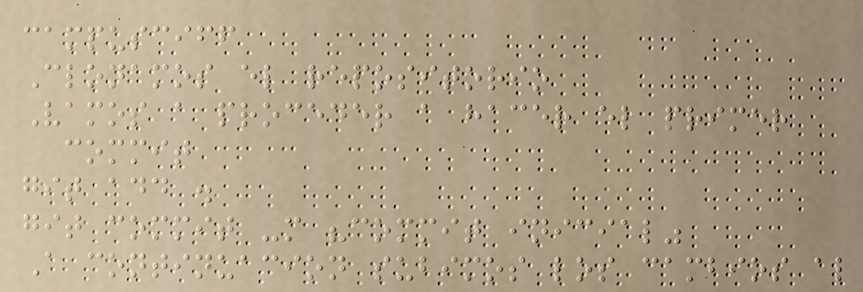campusciff
Clonamos el repositorio
Vamos a proceder a hacer el primer
commit
git add .
git commit -m "commit inicial"
A continuacion subimos los cambios al
